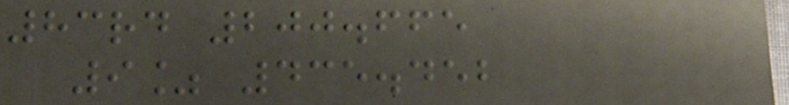83rd 200.665
9% 435.452
